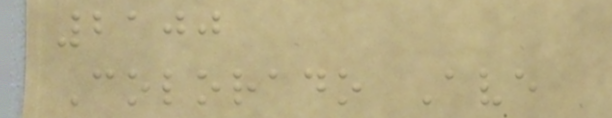2100
Colorado Ave
